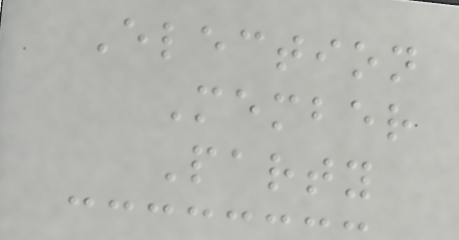Election
Member
Party
